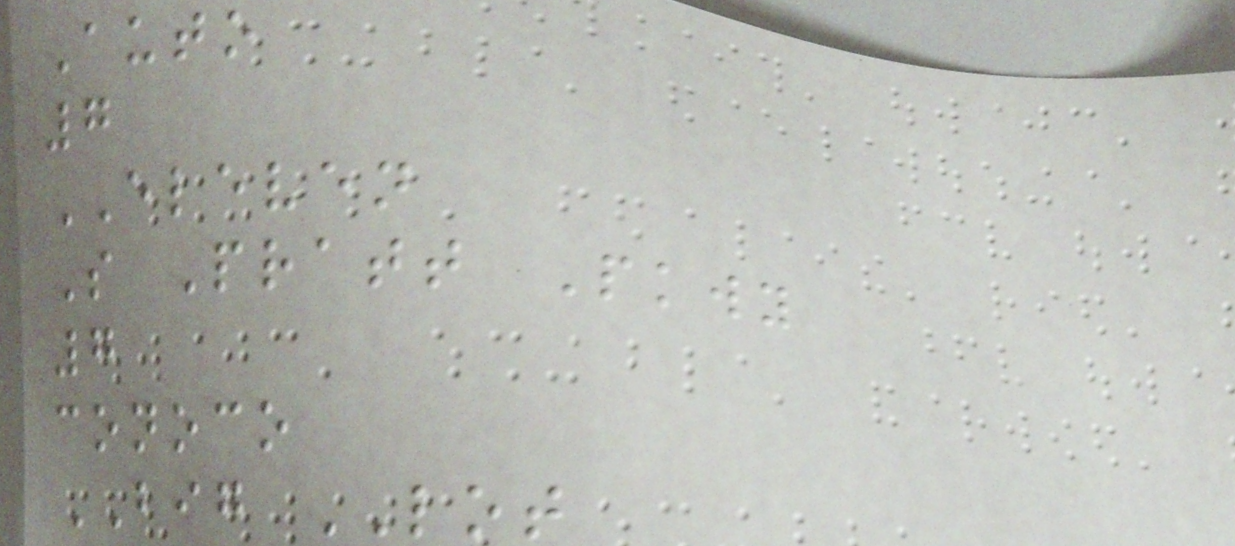Auto
7
ELEVEN
S Pratt Pkwy
7
conoco
BIG LOT
